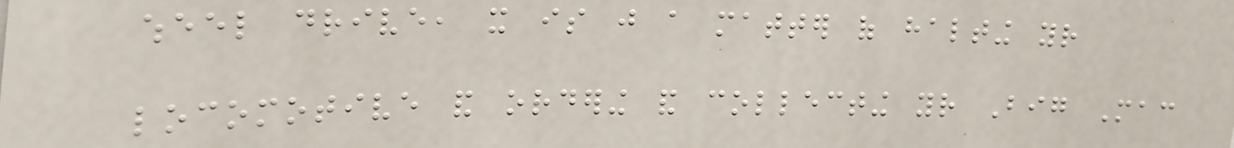wheel drive, it is just a matter of halting your
locomotive and ordering and collecting your Big Mac
